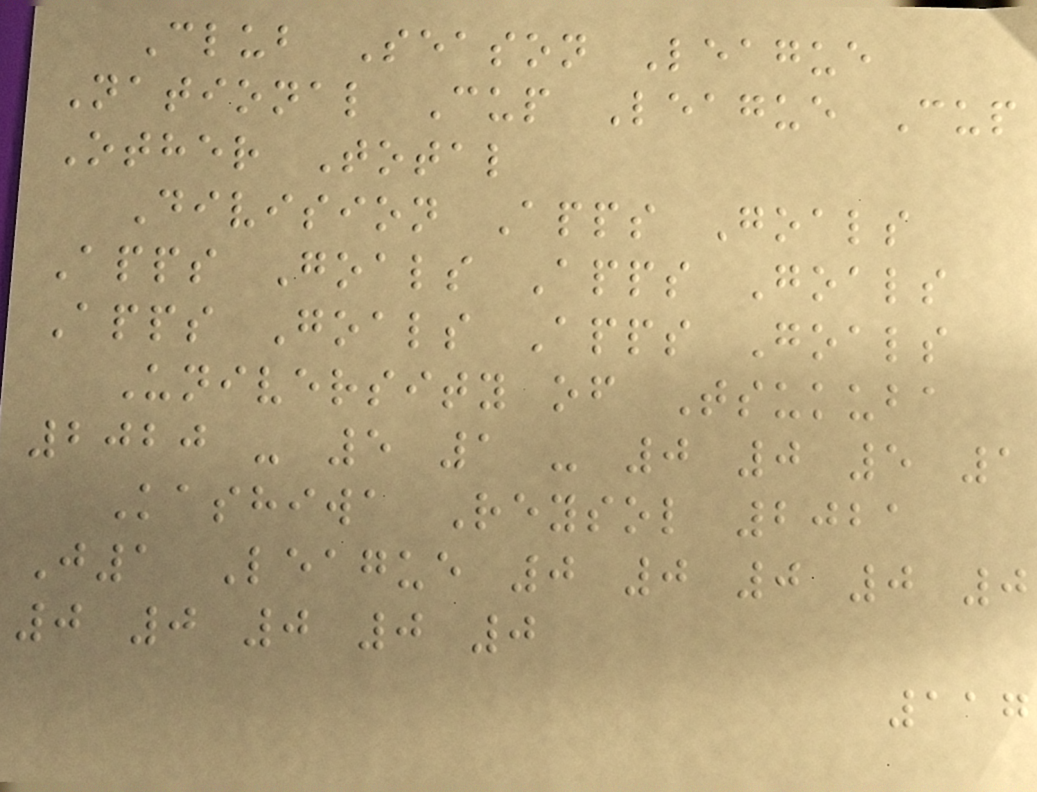Club Season League
National Cup League Cup
Other Total
Division Apps Goals
Apps Goals Apps Goals
Apps Goals Apps Goals
University of Tsukuba
2020 - 5 1 - 0 0 5 1
Kashiwa Reysol 2021
J1 League 0 0 0 0 0
0 0 0 0 0
117
